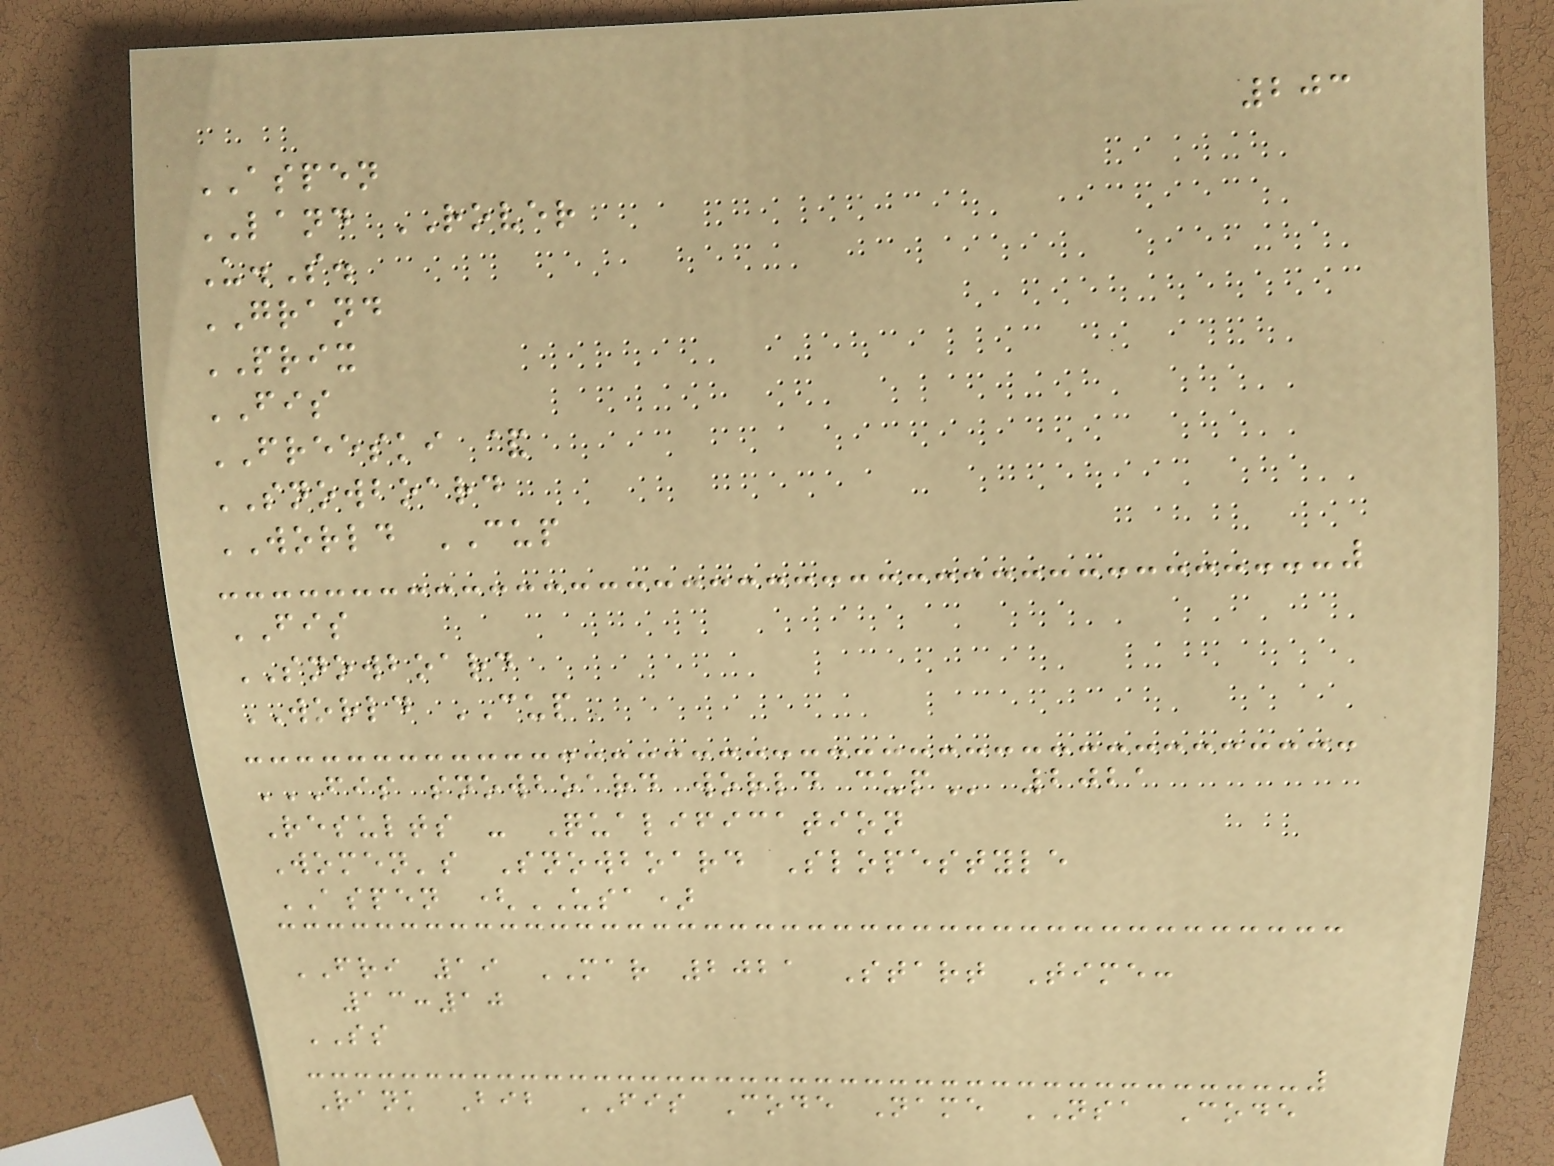203
ASPEN
LAND ROVER
U.S.
GRAND
PRIX
FIS
FREESKI &
SNOWBOARD
WORLD CUP
FIS
SNOWBOARD
WORLD CUP
FIS SNOWBOARD WORLD CUP 2021
Results - Qualification
Women's Snowboard Slopestyle
ASPEN (USA)
FRI 19 MAR 2021 Start Time:
13:10
SS
Rank Bib FIS Code Name NSA Code
